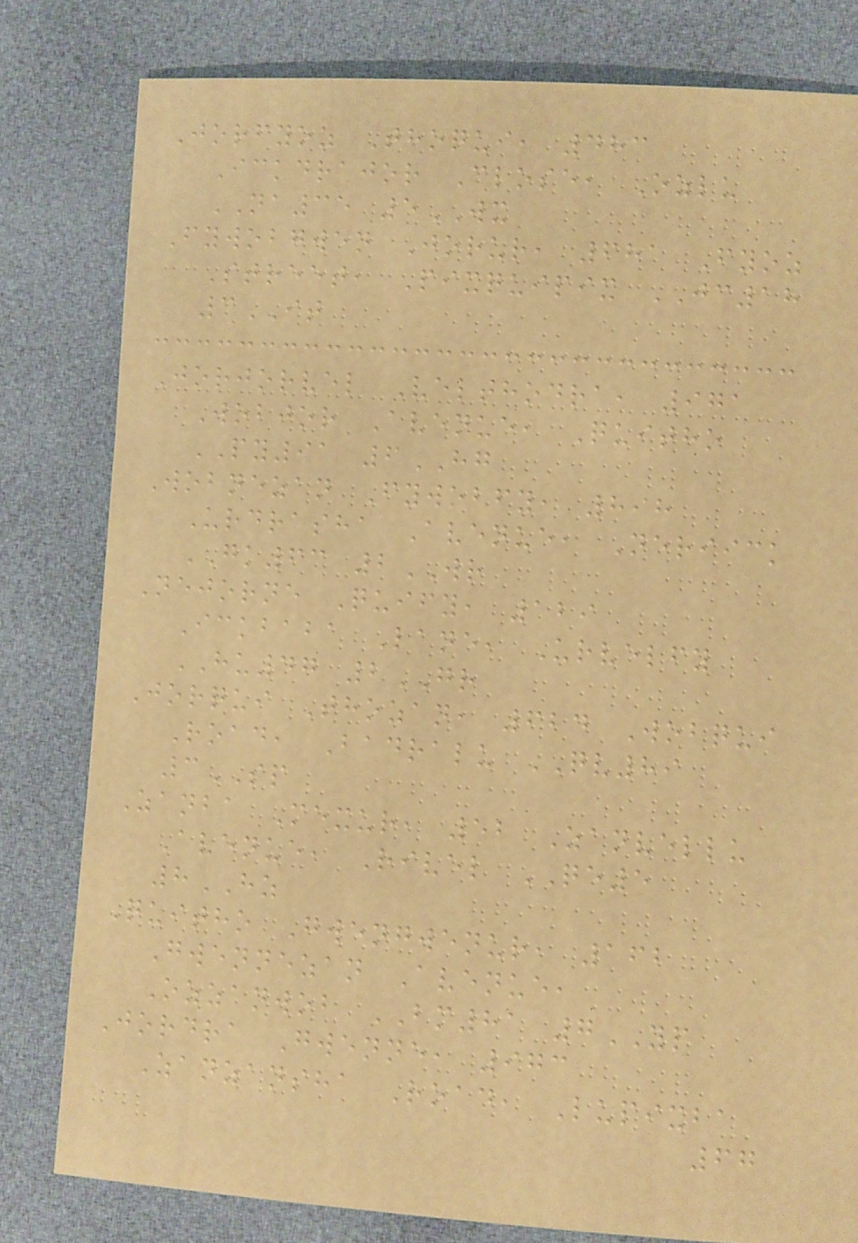Jorfyoz Thoqui, 483
Ickdrajor Close, Ozlu
NA35 5WX
Fywobgwen Jorur, 681 Fyoz
Street, Pixquipix JC18
3IT
Jorjorvel Velthodra, 971
Wobjor Avenue, Quitho
PY91 6HG
Wobnezan Fywobfy, 898
Urdrasha Avenue, Neriick
GK63 2WR
Nejorne Quify, 129
Ickbaba Lane, Urvelfy
HU47 2GR
Jorqui Thozan, 624 Wobqui
Road, Badralu QV89
3SP
Zanba Mexur, 52 Zanvellu
Avenue, Rivel QE5
8HZ
Quitho Gwengwenur, 162
Gwennezan Avenue,
Ozzanwob BM81 7YP
Jordra Gwenne, 973
Zanzansha Road, Lupixba
67
